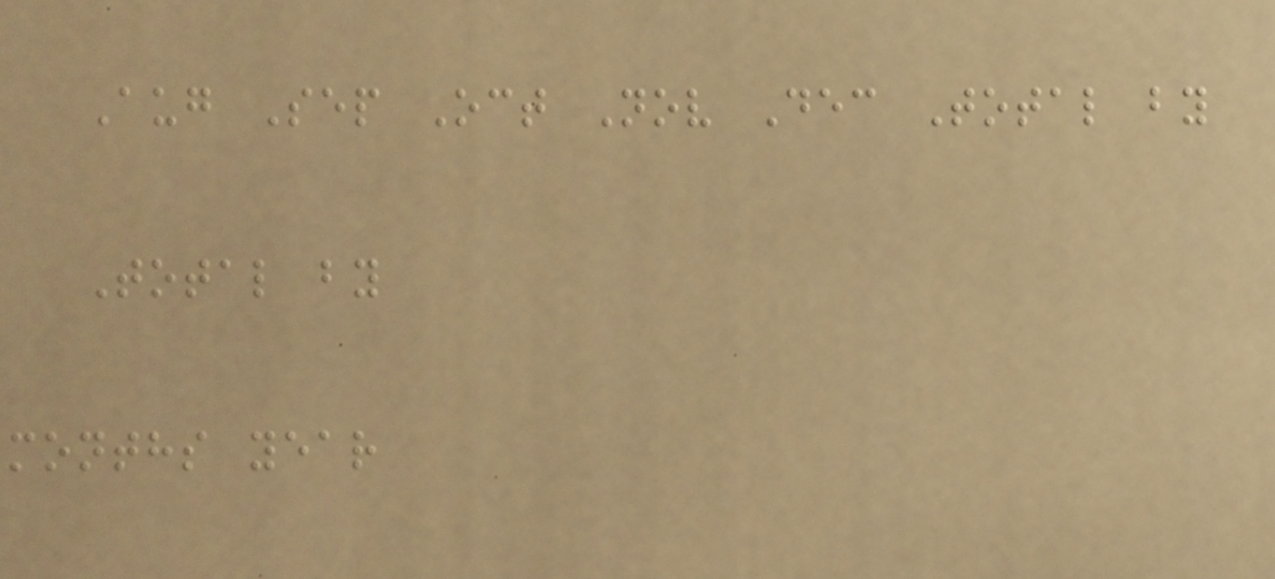Aug Sep Oct Nov Dec Total by
Total by
months year
